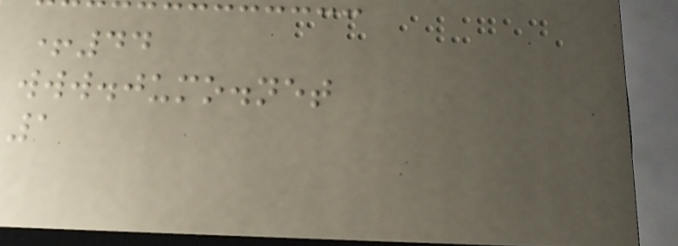+44
www.jumo.net
1
